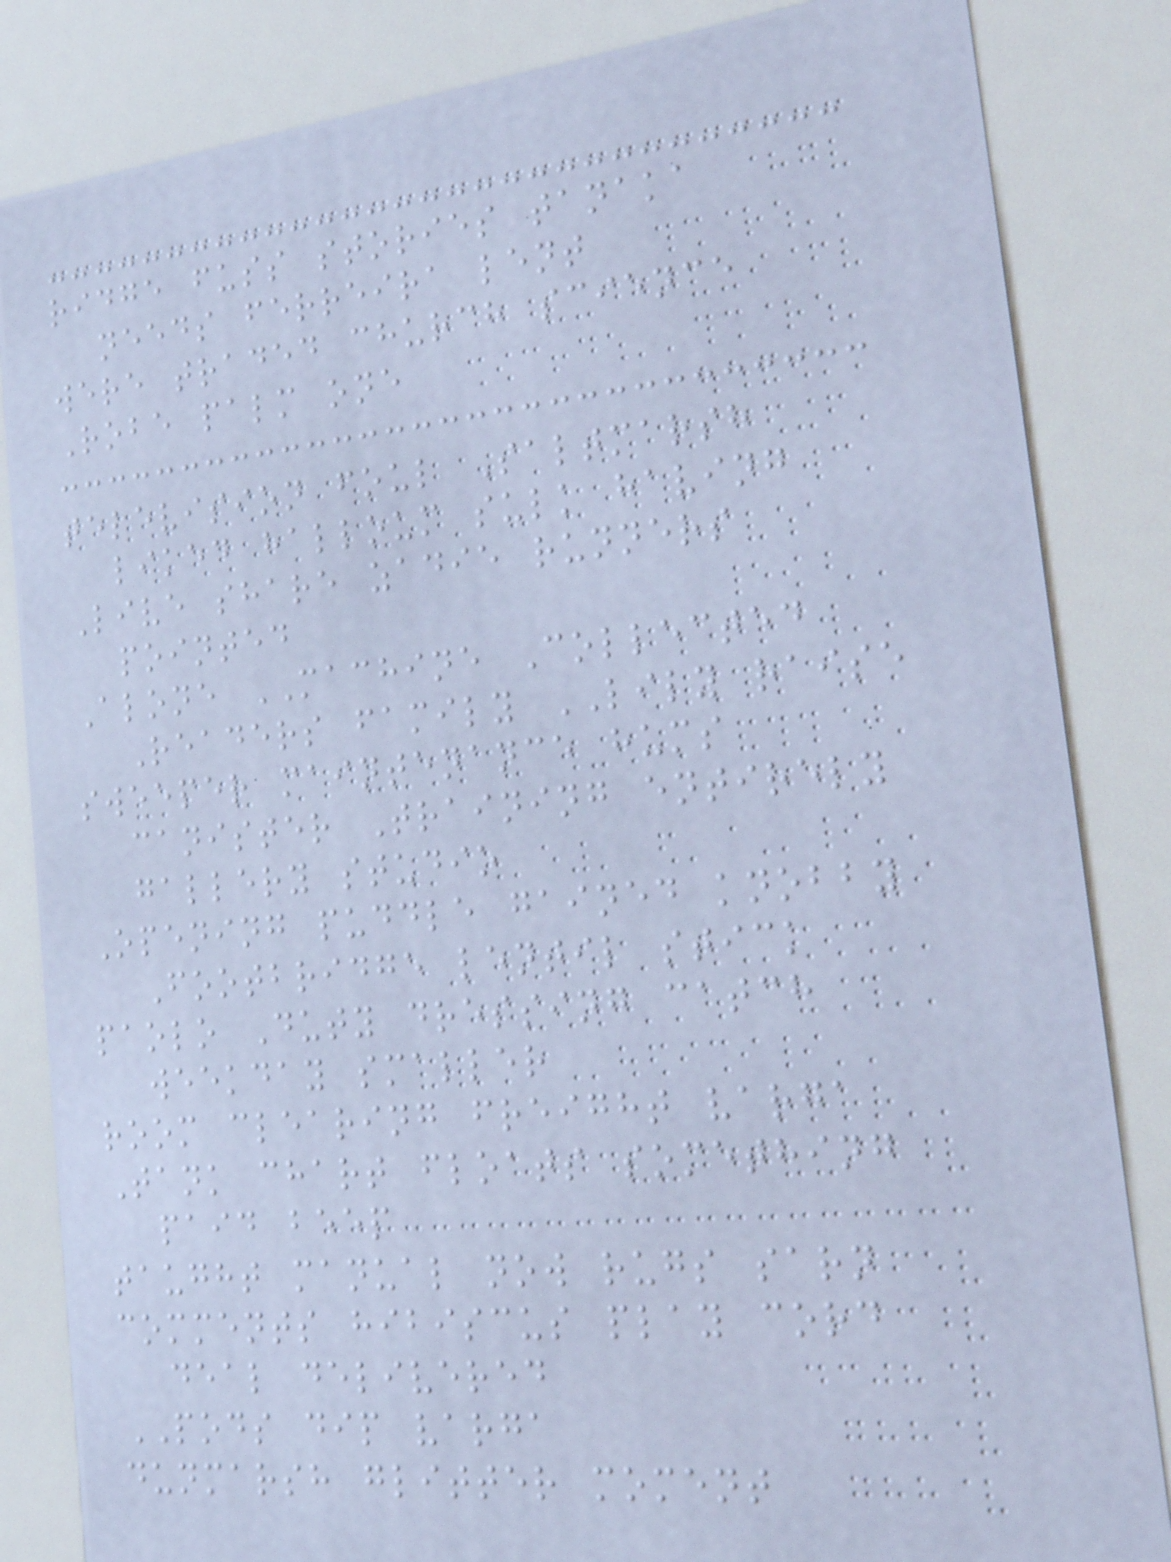ridge fuss stories tanaka
needs ferreira lent
were traded church science
Robe palm one
television foul Saltmarsh
liked halloum sulk having
Live share zadie runners
pointed
Alone MACHINE Collected
Readers family LILY raise
sweeper maintenance hums
canister Training entirely
gallery studio
Opening puddle gained knobby
Footbridge lentil stick
paolo Duty dressing catch
weekday smaller
room clearing freight varga
Tank chart floats something
paid beep
taught manual now rugs sarn
comments hibiscus play cord
deal delivered
PODS dip varga
dunmarsh glitter moment
